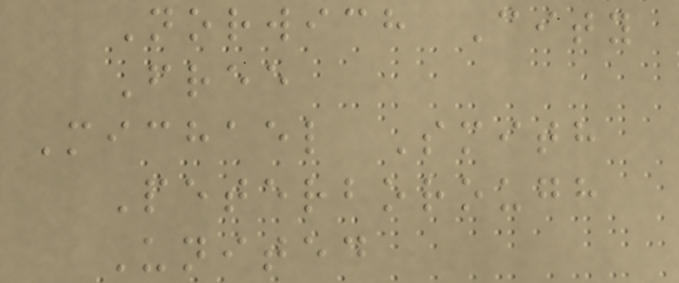Norwich City
Free
Michael Smith
Peterborough
United
